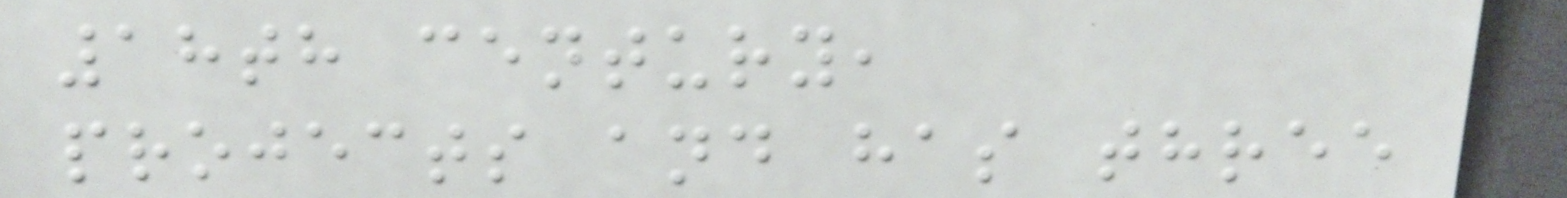18th century,
projects and has three
